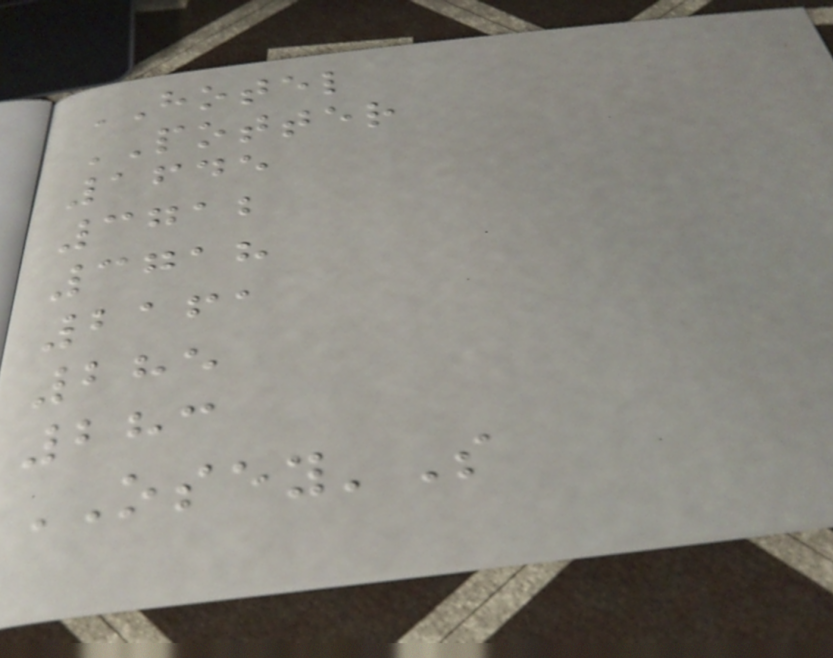HOTEL
POTTER
1645
3712
3718
2161
285
283
OSEY'S
